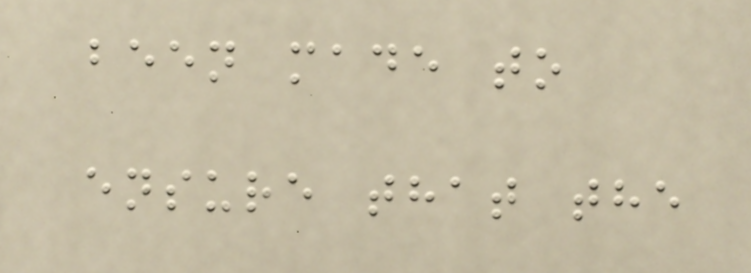been made to
ensure that the
